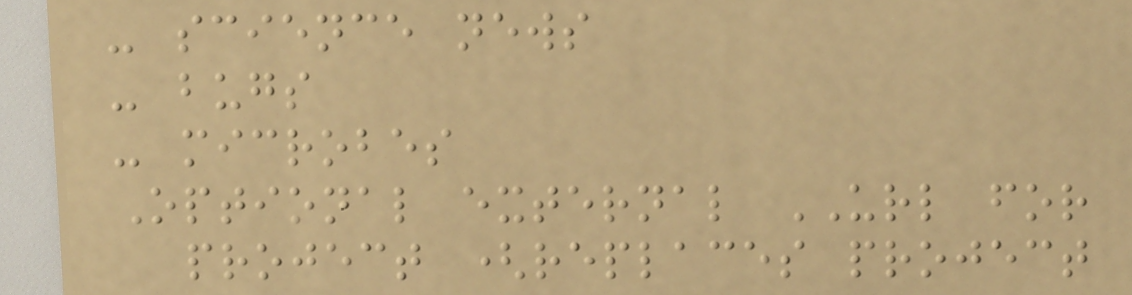- science news
- bugs
- microbes
Optional external URL for
project (replaces project
